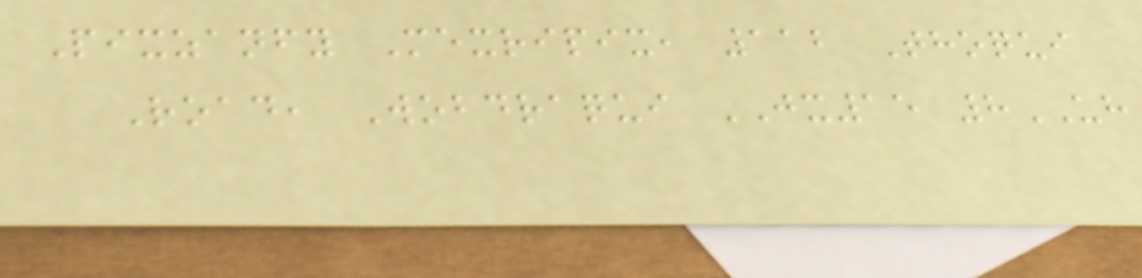Pixzanfy Mexripix, 112 Thoqui
Road, Wobdraqui JX15 8UH
